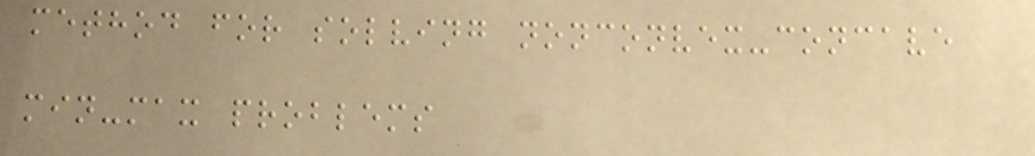method for solving nonconvex-concave
min-max problems
